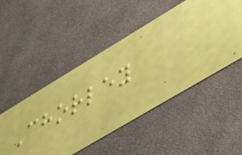Chorley
